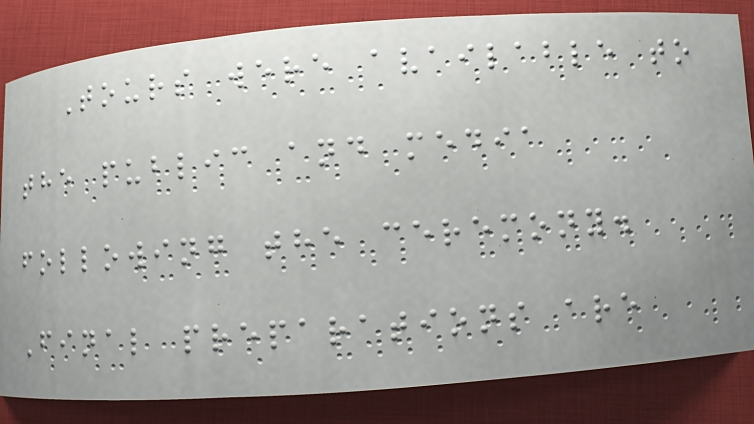Tours were available to
the public and media
following the ceremony.
Final preparations are
